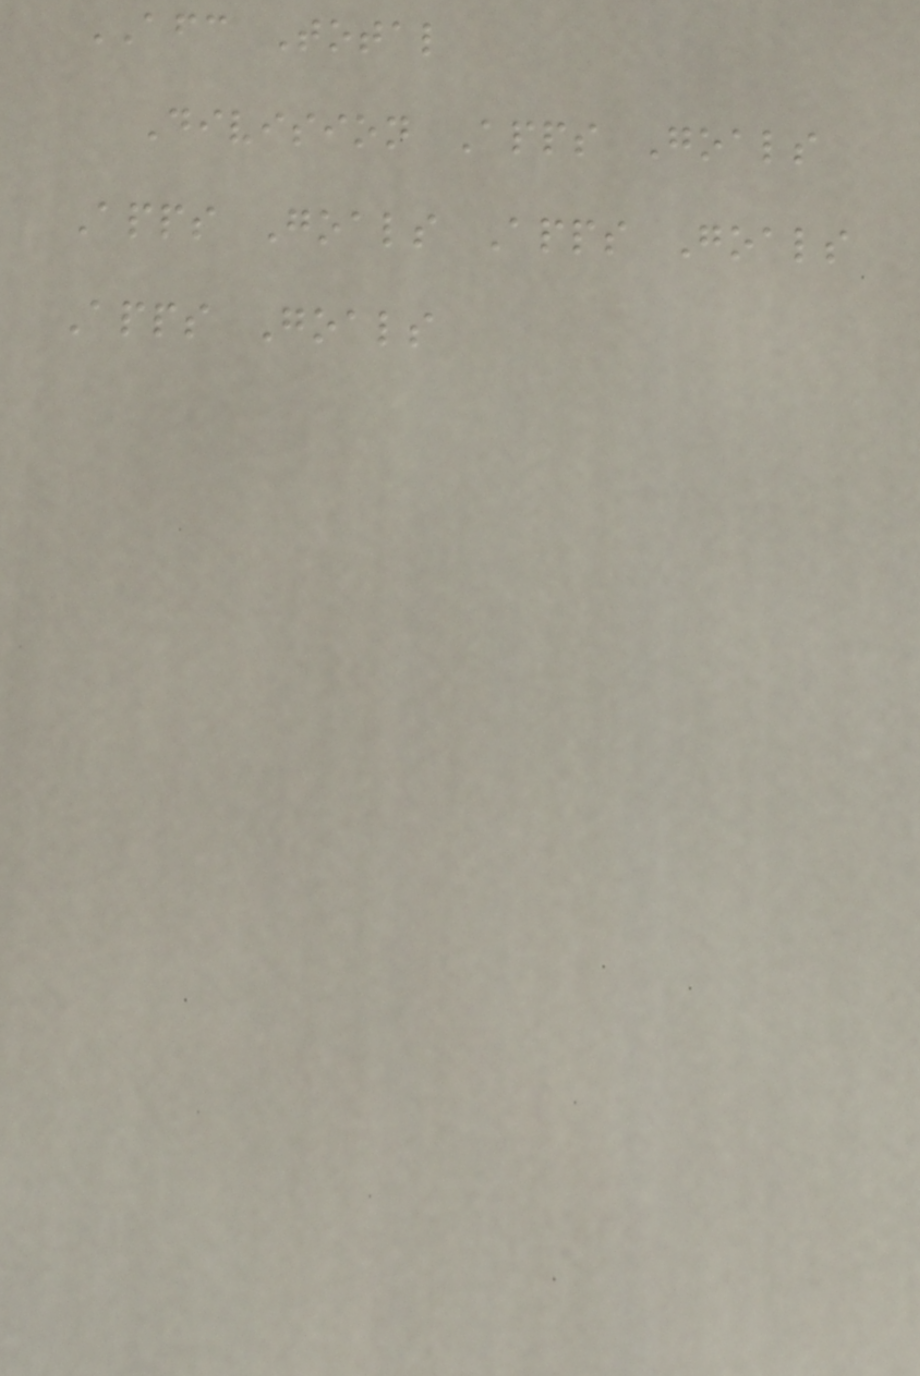AFC Total
Division Apps Goals
Apps Goals Apps Goals
Apps Goals
